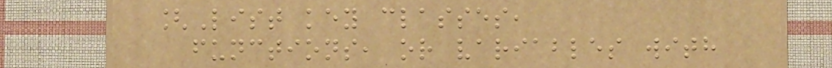[List key classes,
functions, or variables with
